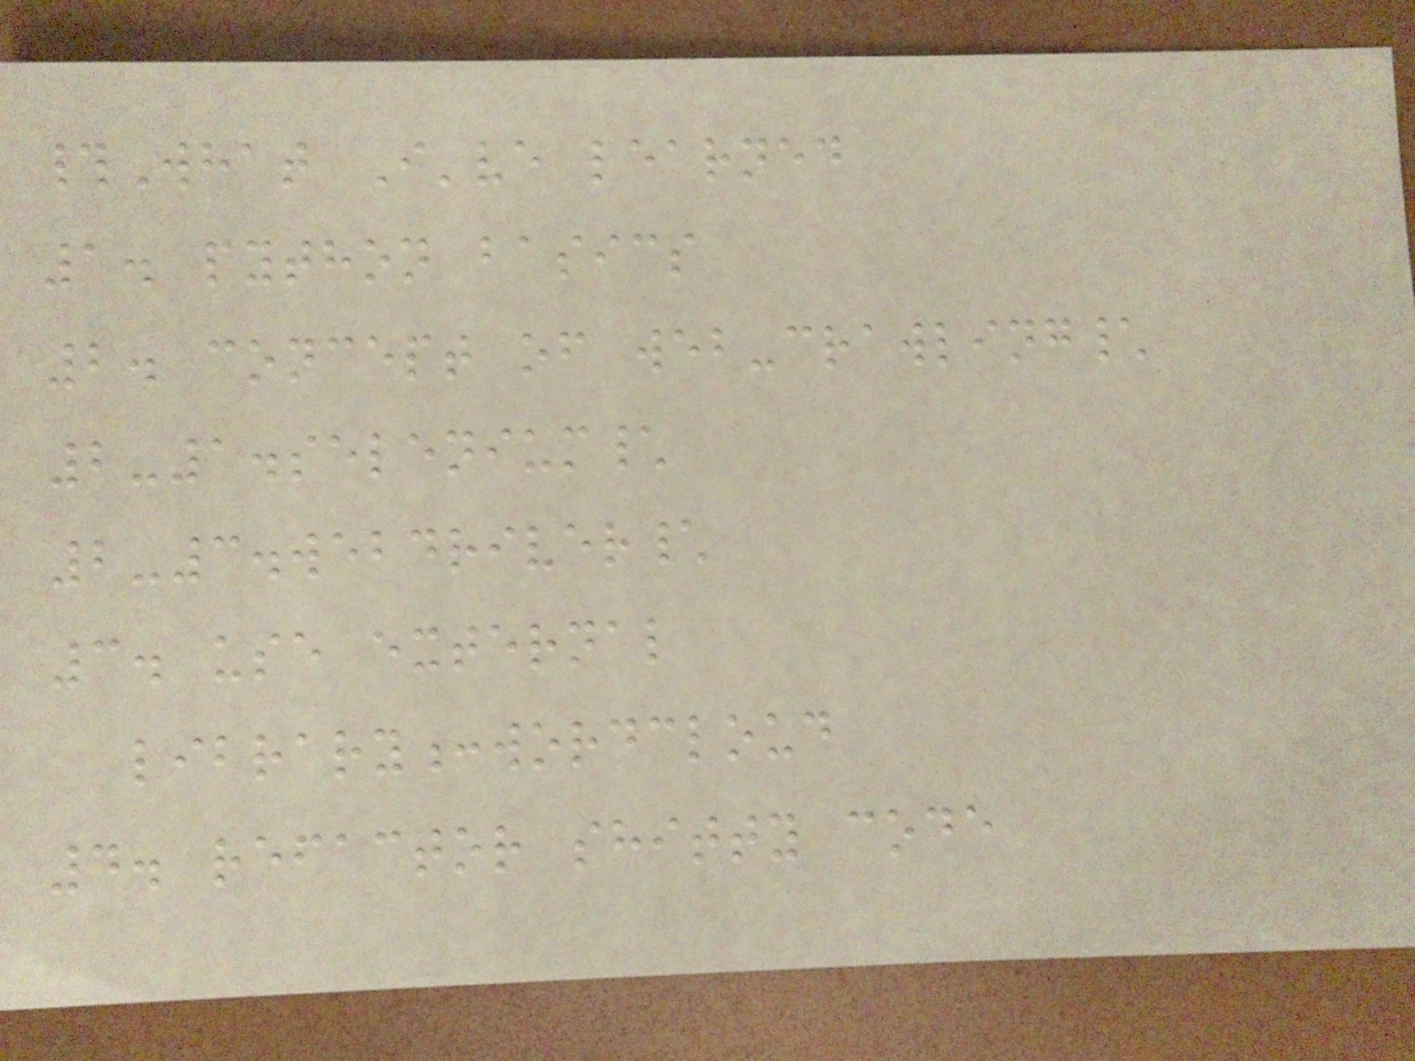#What I've learned
1. python basics
2. concept of web-crawling\
2-1.selenium\
2-3.webdriver\
3. use external
library:wordcloud
4. refactor shitty code
